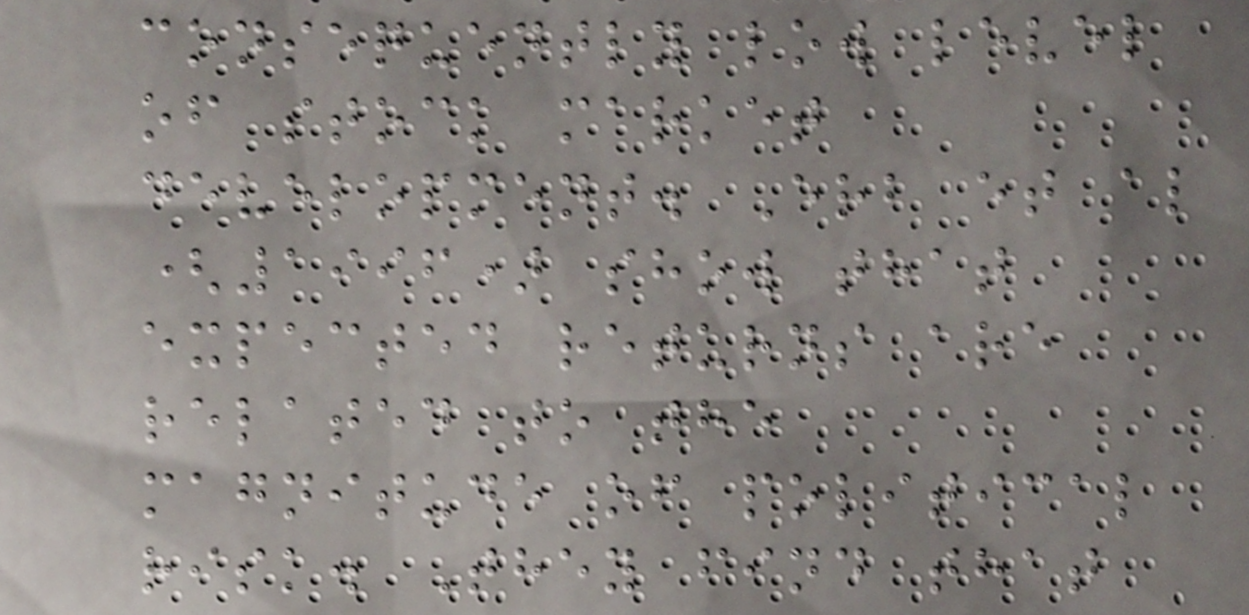consequently low level
of stock market
development. Erb et al
(1996) show that
expected returns are
related to the
magnitude of political
risk. They find that
